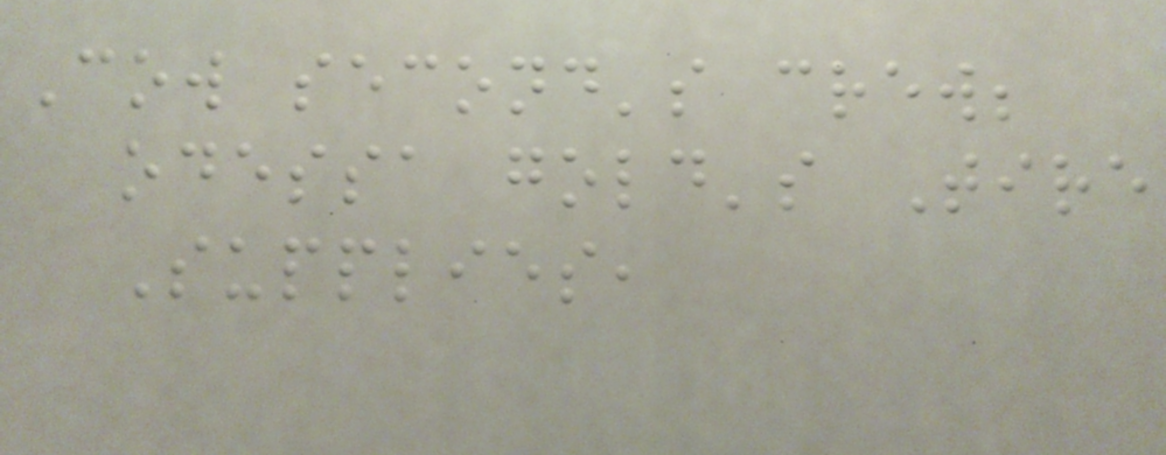Cow second's crew;
odessa gold's Tire
Supplies,
